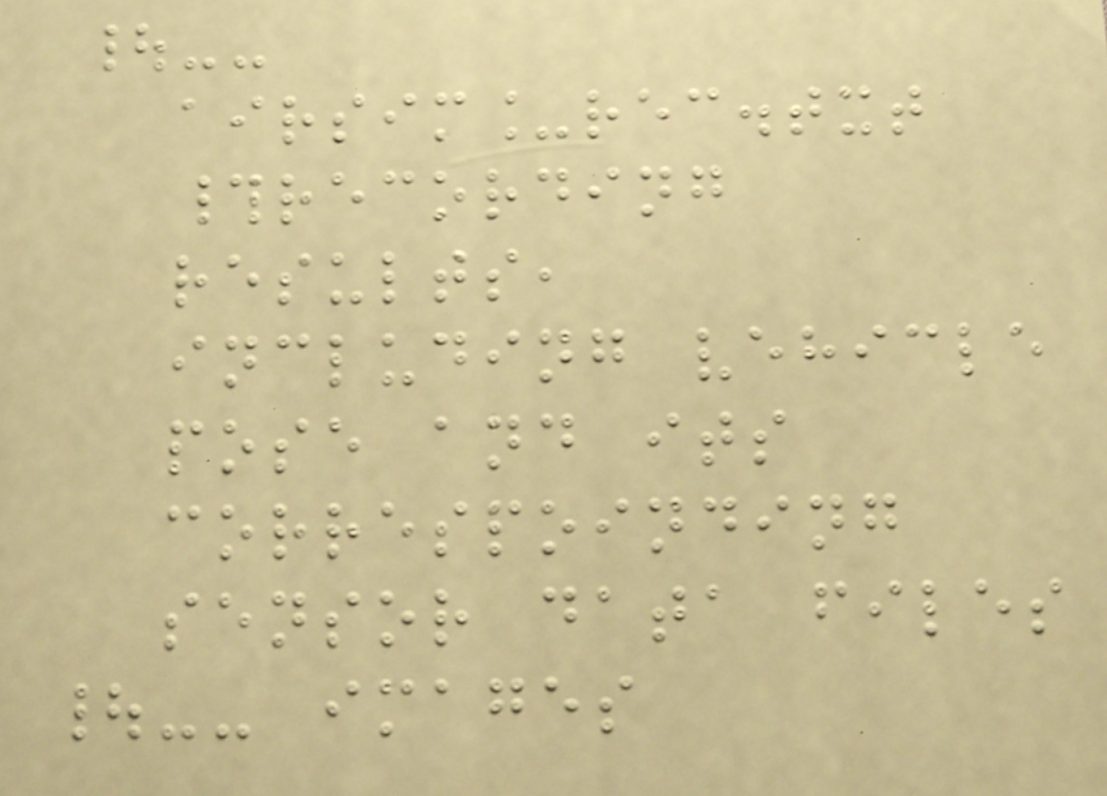|--
airsim_rec.txt
#recording
results,
including vehicle
pose and its
correspoinding
sensor data files
|-- images
